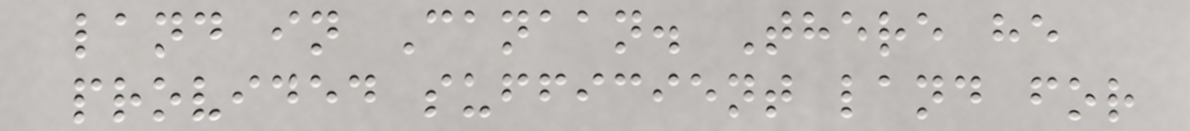land in Canaan. There he
provided sufficient land for
